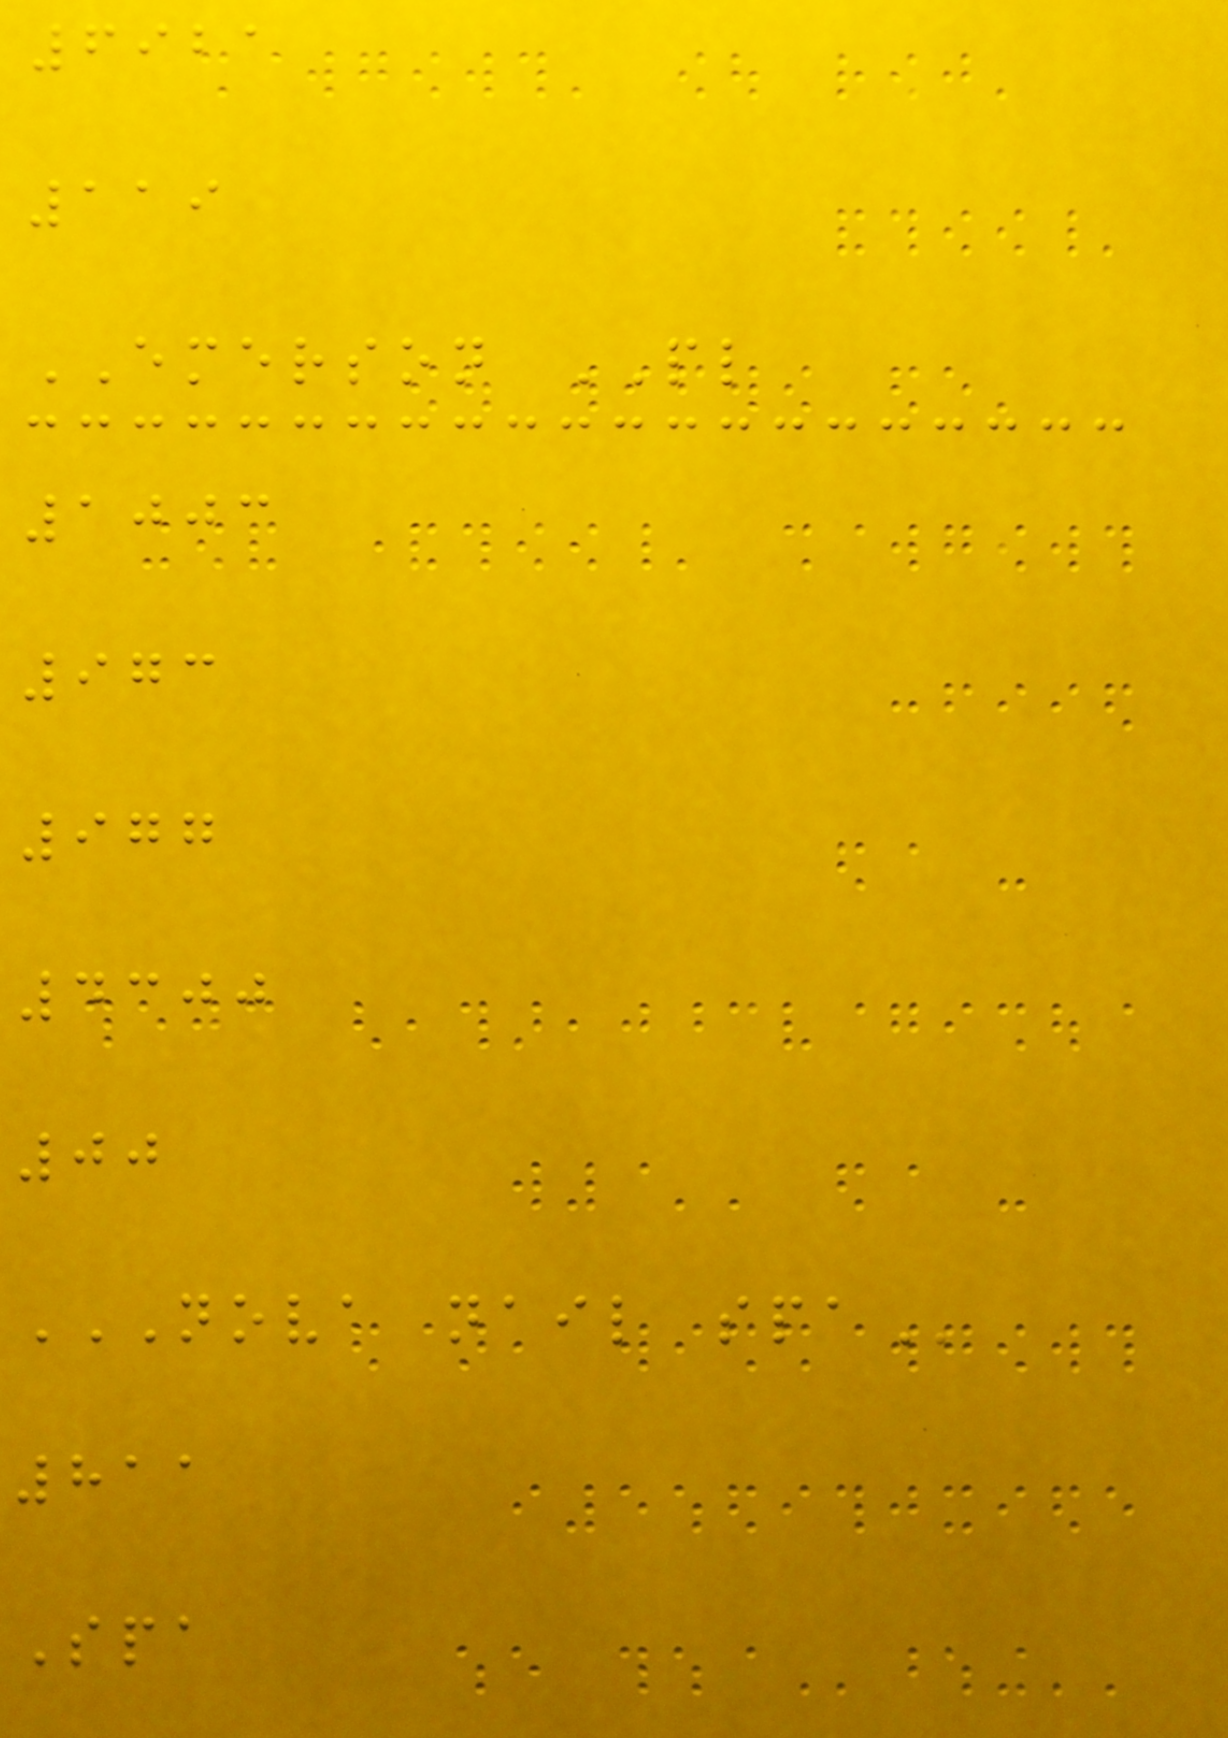6921
119
EMERSON PL
1003
973
977
4300
00
NOVA NAIL SPA
811
Spa
